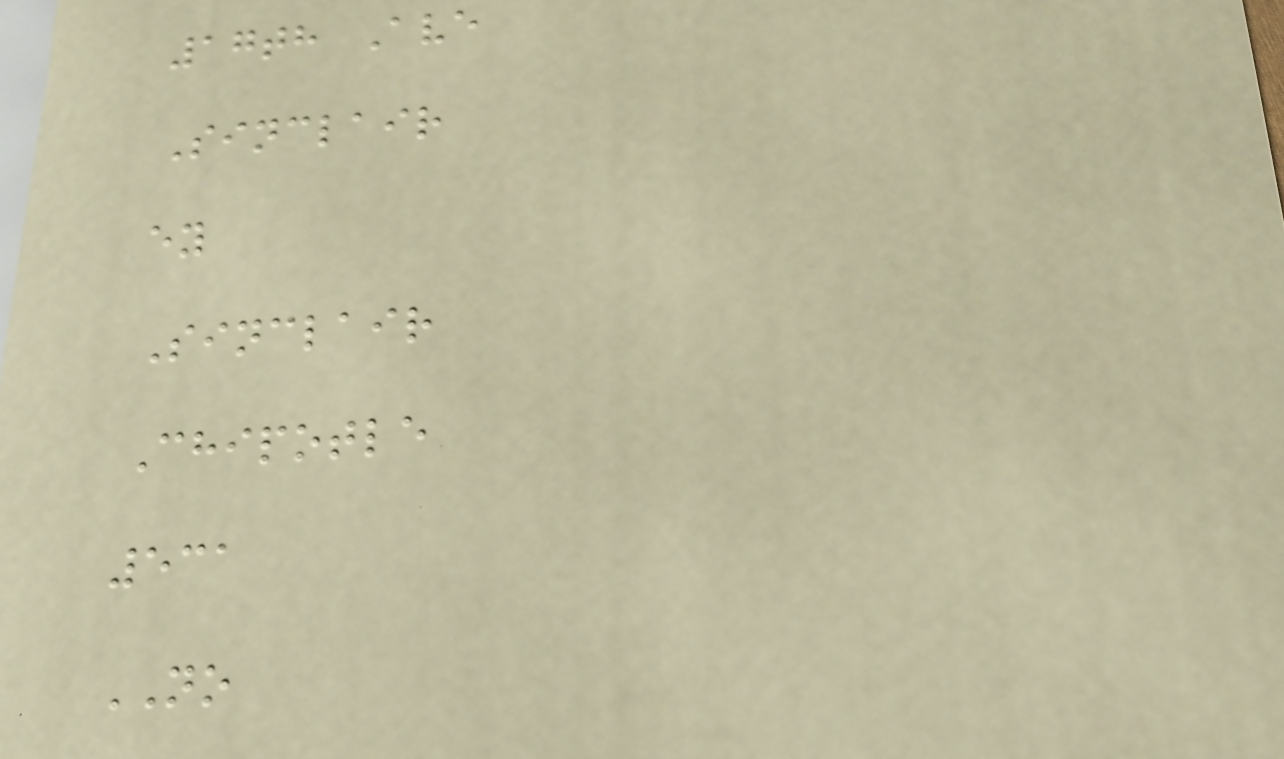17th Ave
Sinclair
ey
Sinclair
Chipotle
531
NO
